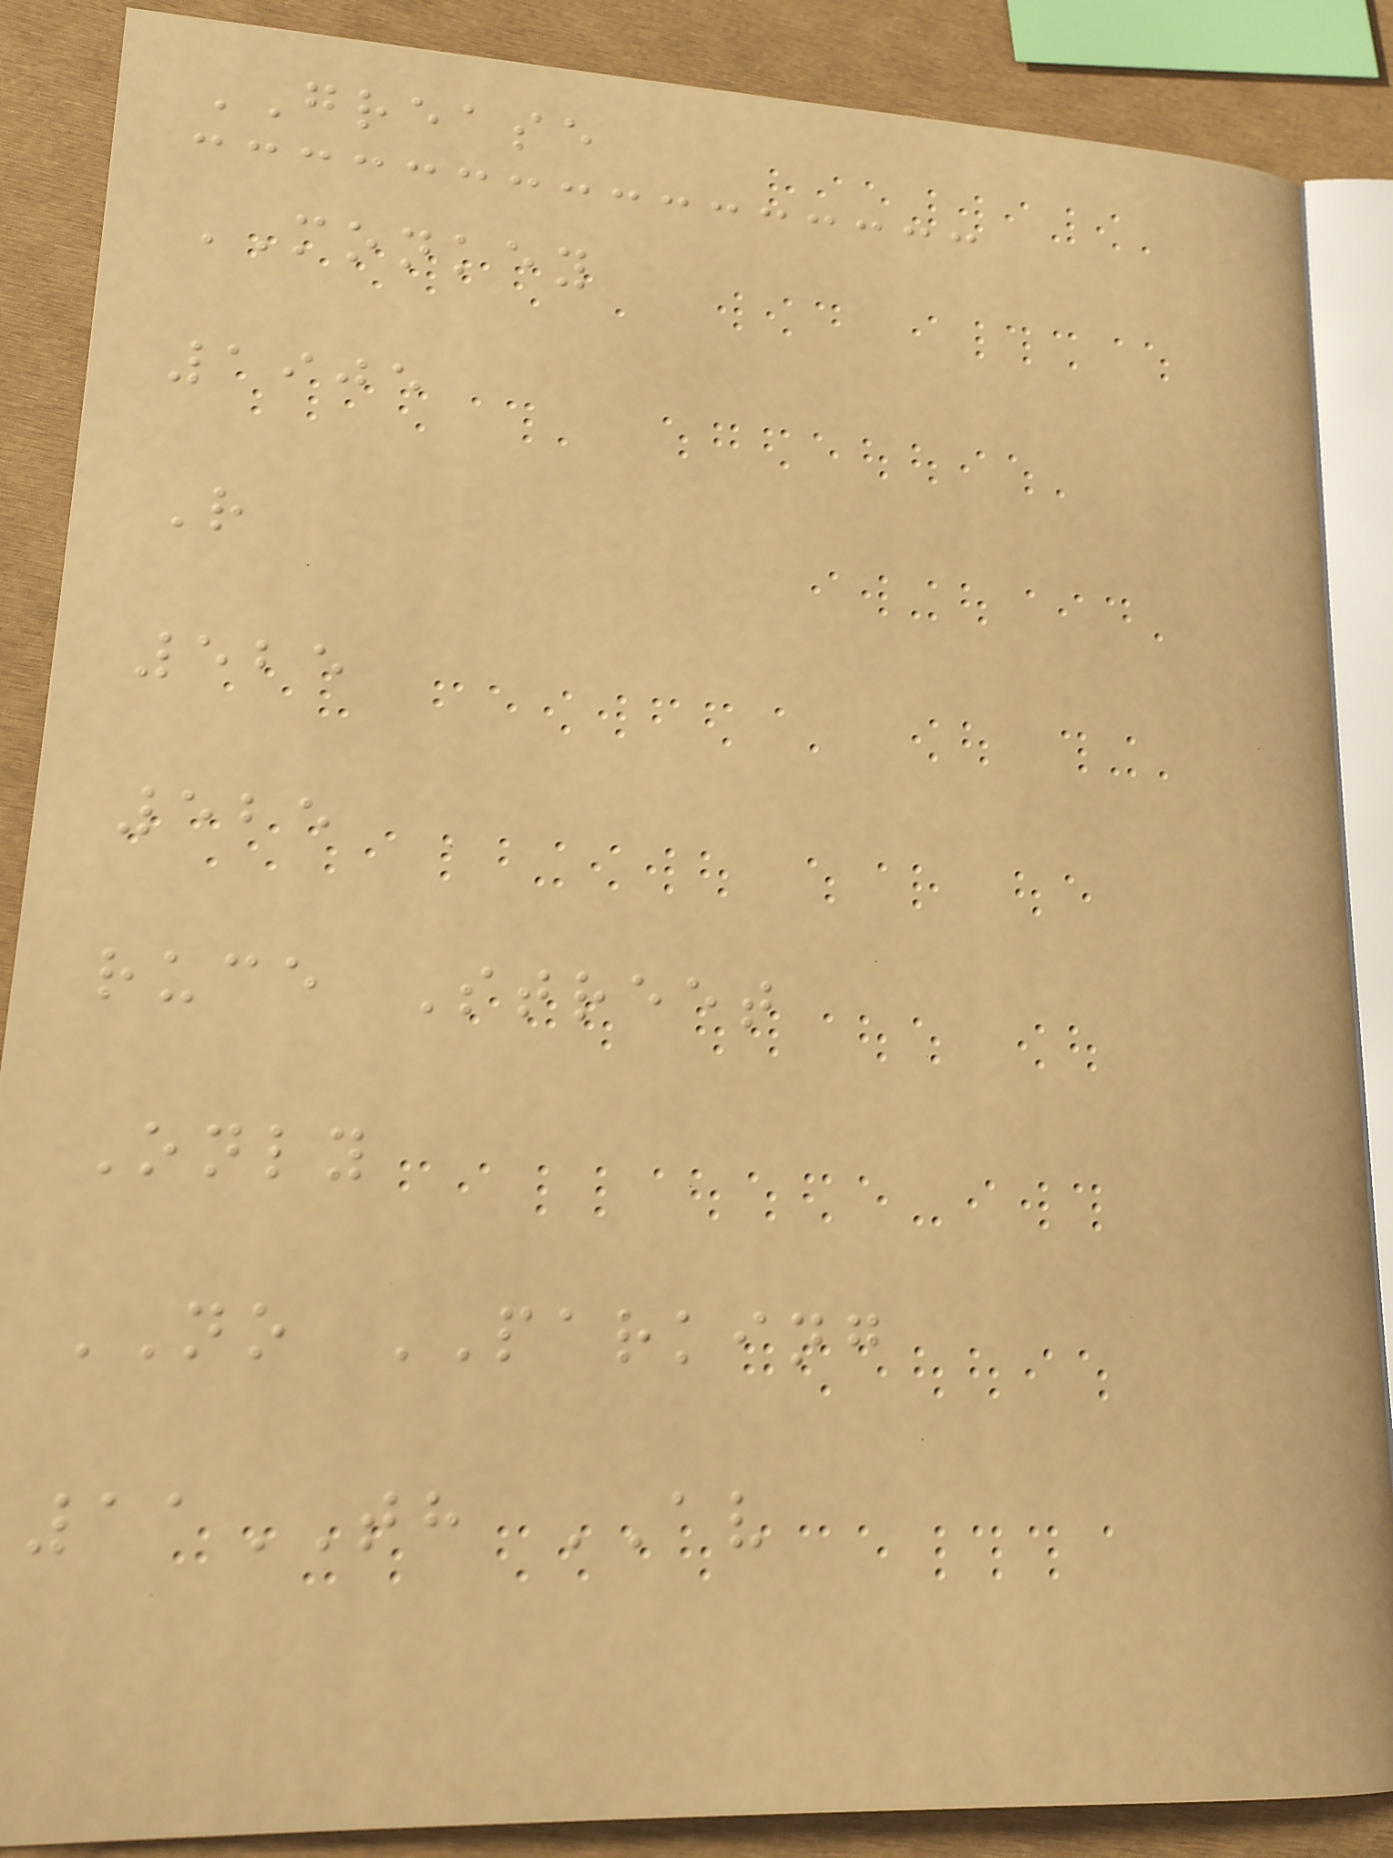GREASE
MONKEY
1905
R
525
525
ruce Street
Only
NO PARKING
11TH AV
